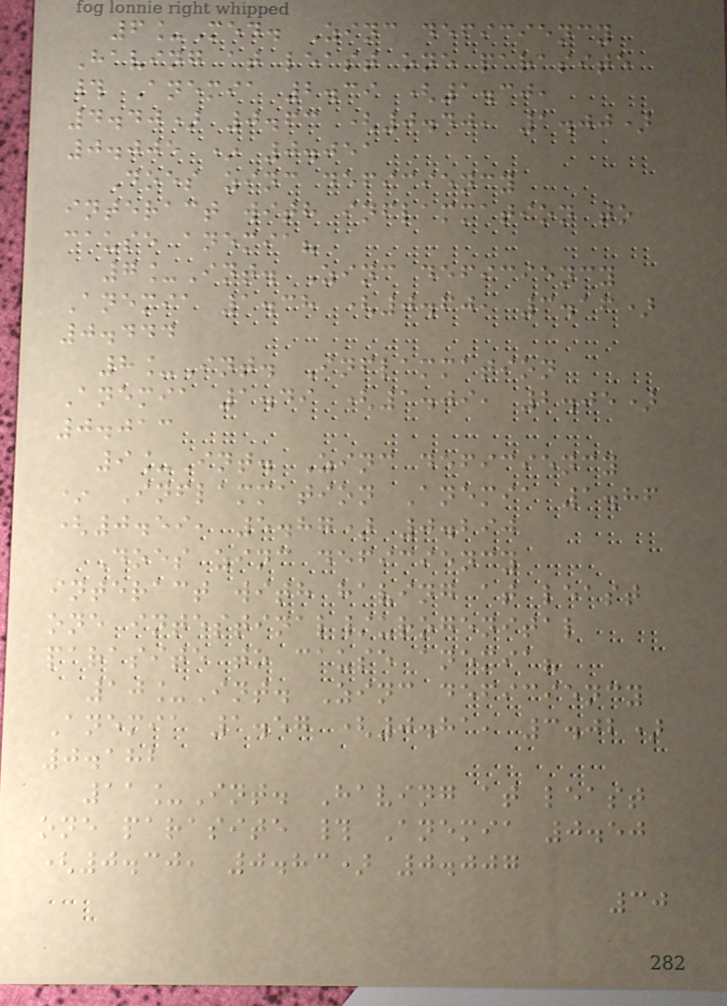6_Med. Zinc deficiency
Having at least one parasite
# Anemia 2.39 (1.30,
4.40) 0.63 (0.40, 1.00)
0.005 * 0.051
Does zinc deficiency
interact with inflammation to
cause anemia?
7_Int. Zinc deficiency
Anemia 1.38 (0.60, 3.16)
0.444
8_Int. Inflammation
Anemia 1.49 (1.09, 2.05)
0.013
9_Int. Zinc deficiency
* Inflammation Anemia 1.86
(0.59, 5.87) 0.290
Does zinc deficiency
interact with having at least
one intestinal/urogenital
parasite to cause anemia?
10_Int. Zinc deficiency
Anemia 1.57 (0.81, 3.02)
0.182
11_Int. Having at least
one parasite # Anemia 0.50
(0.30, 0.83) 0.007
30
